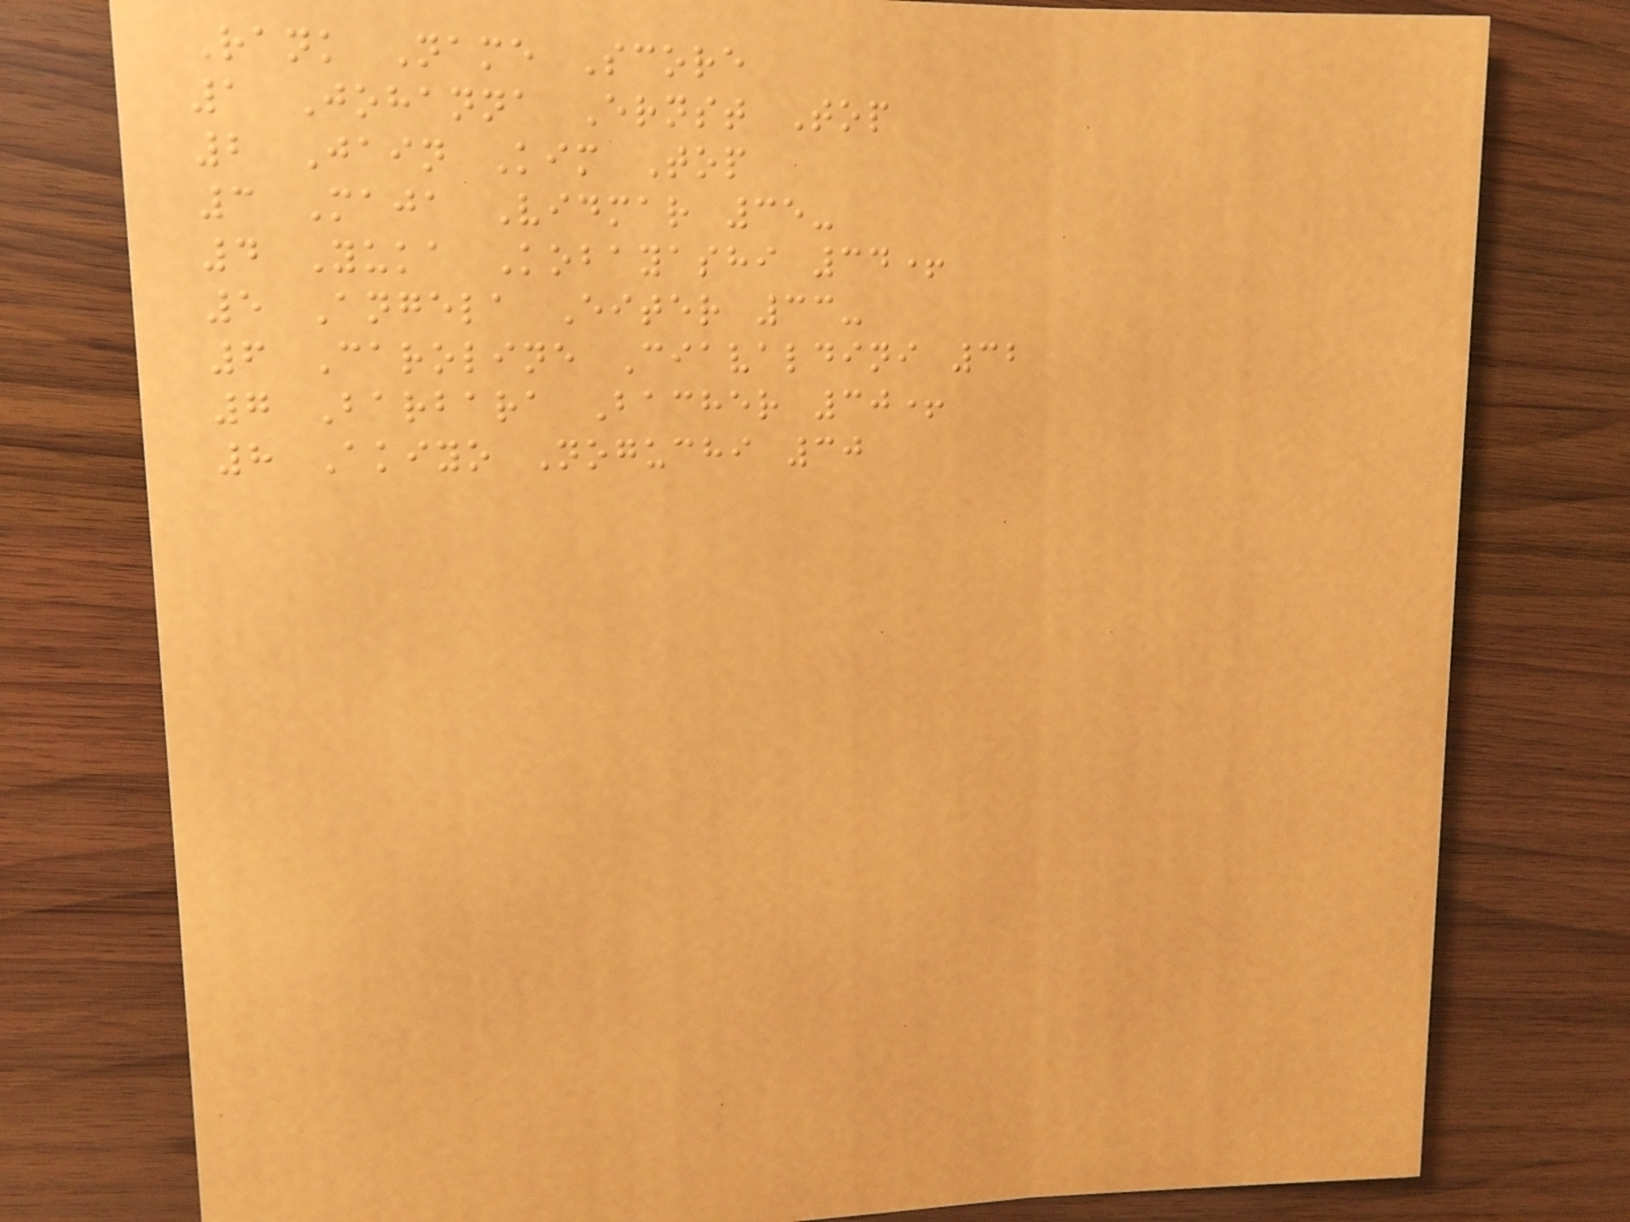Rank Name Score
1 Johanna Ernst Top
2 Jain Kim Top
3 Maja Vidmar 35-
4 Yuka Kobayashi 34+
5 Angela Eiter 33-
6 Caroline Ciavaldini 32
7 Barbara Bacher 30+
8 Akiyo Noguchi 30
